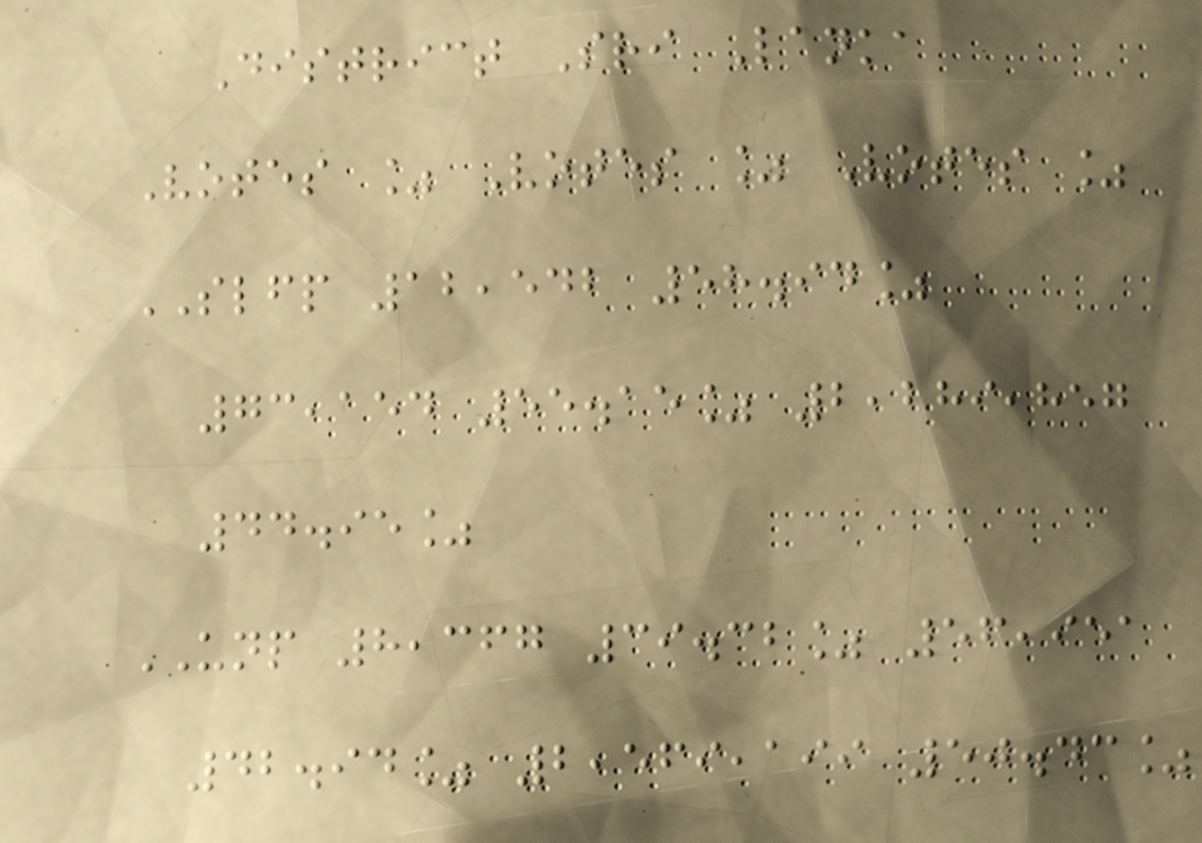District Sri Lanka
Votes % Votes % Votes %
SLFP 12,542 58.94%
73,154 55.15% 2,289,857
44.95%
UNP 8,367 39.32% 56,951
42.94% 2,569,199 50.43%
